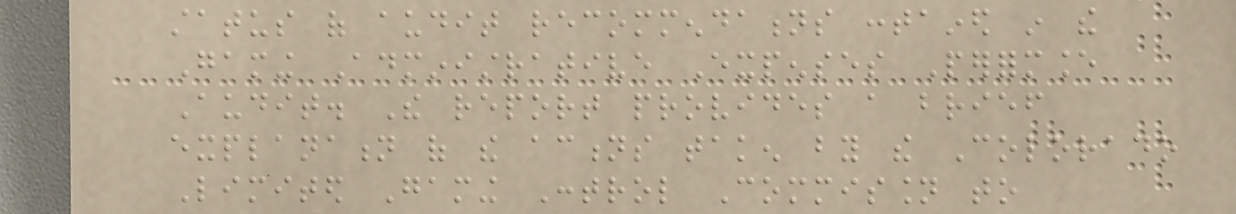status of audit recommendations contained in the
Gaming Administrative Expenses Performance
Audit. The report provides a brief
explanation of the actions taken by the Colorado
Limited Gaming Control Commission to
